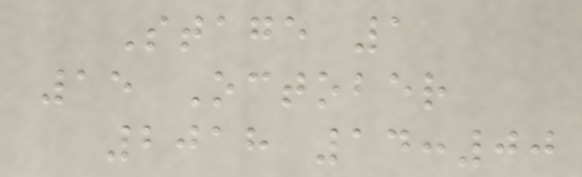Stage 1
15 October
2018 14:00
